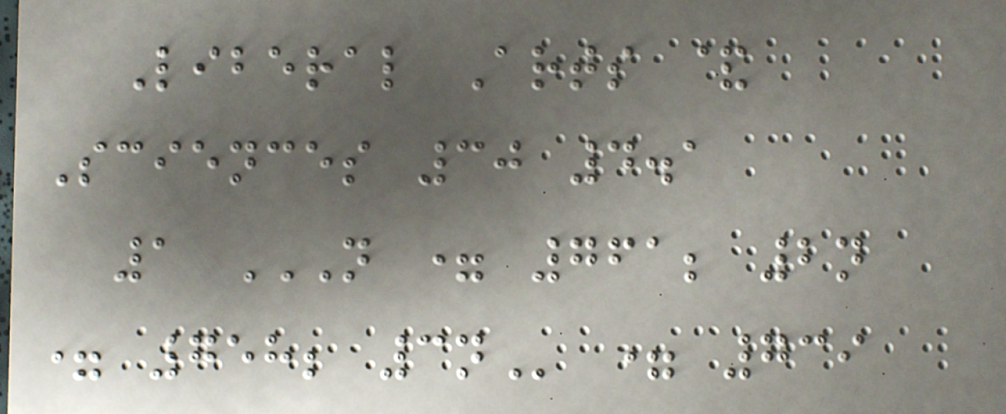Liberal Arts &
Sciences 30 4.1
1 N = 761; 2N
= 758; 3N = 739
